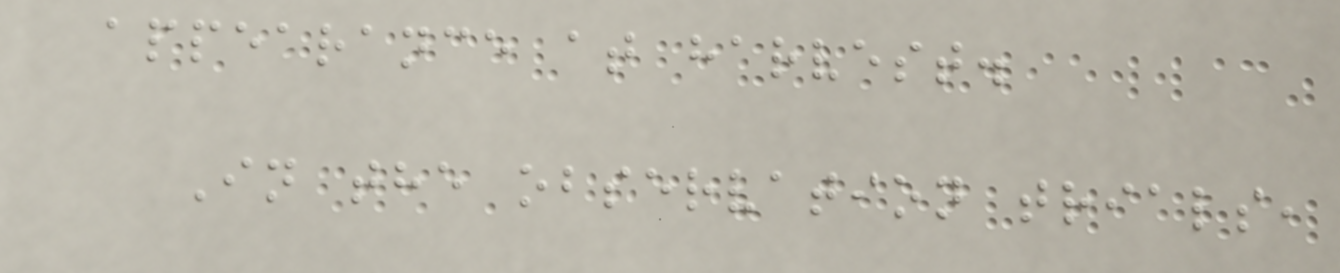appearance at harvest.
In the observation trials,
